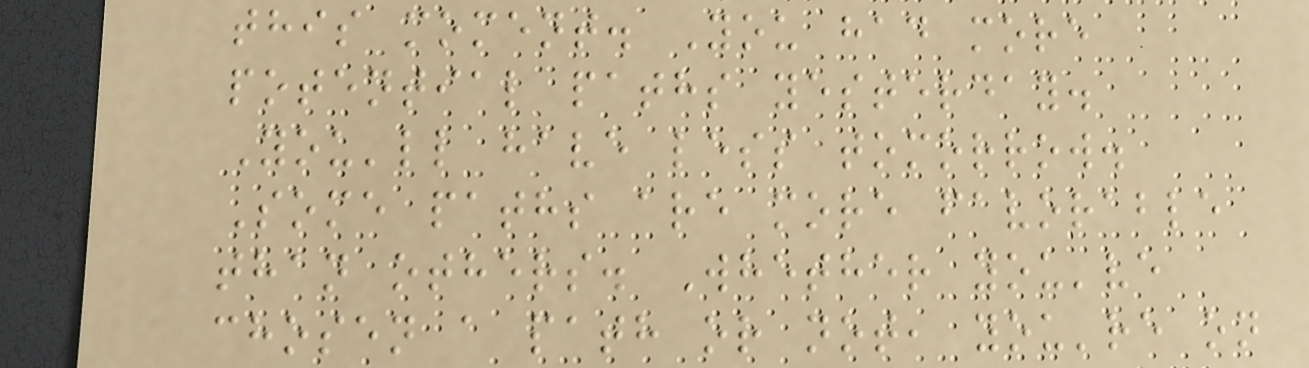this moment. You had more
potential paths yesterday.
You'll have less tomorrow.
Some paths are more favorable
than others. Whether you've
chosen a path or not, you're on
